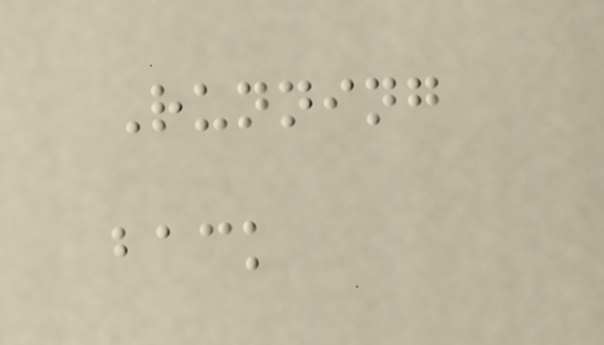Running
back
